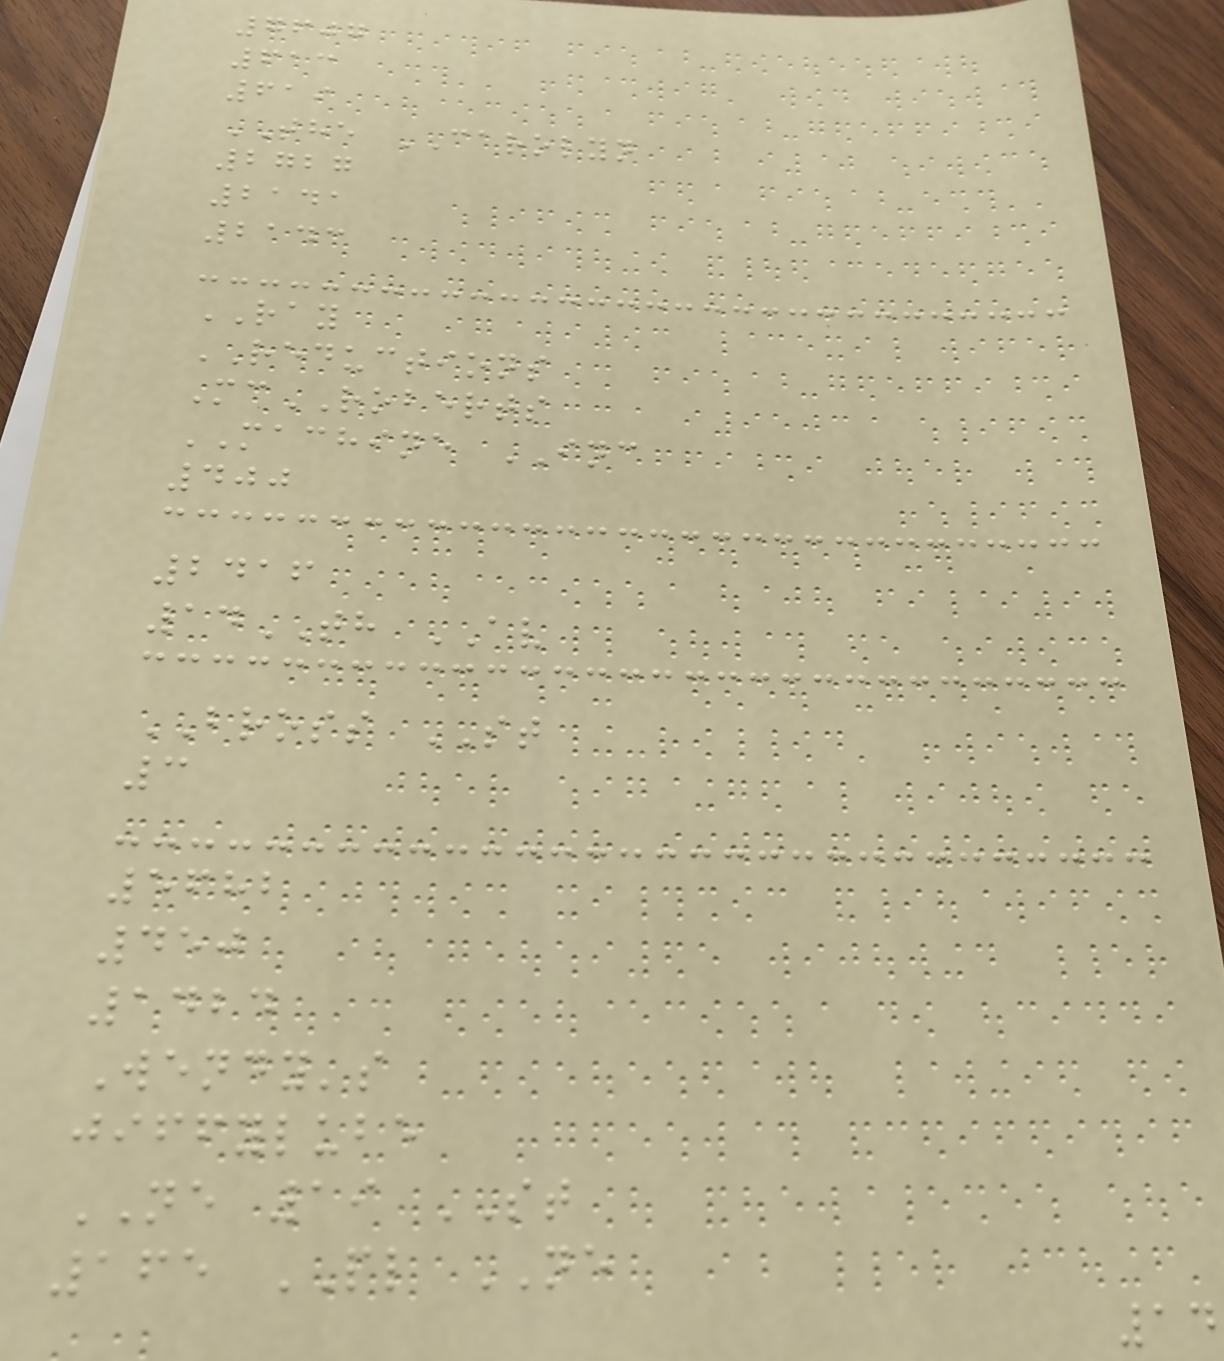7607
613
619
THE CAROLYN
2727
2141
2143
RAY
REDUCTIONS
McROBERTS
MACHINE INC
400
2416
14TH AV
BROSS ST
3
5682
450
1424
Wendy's
jiffylube
NE 19 ST
165 PL NE
14
